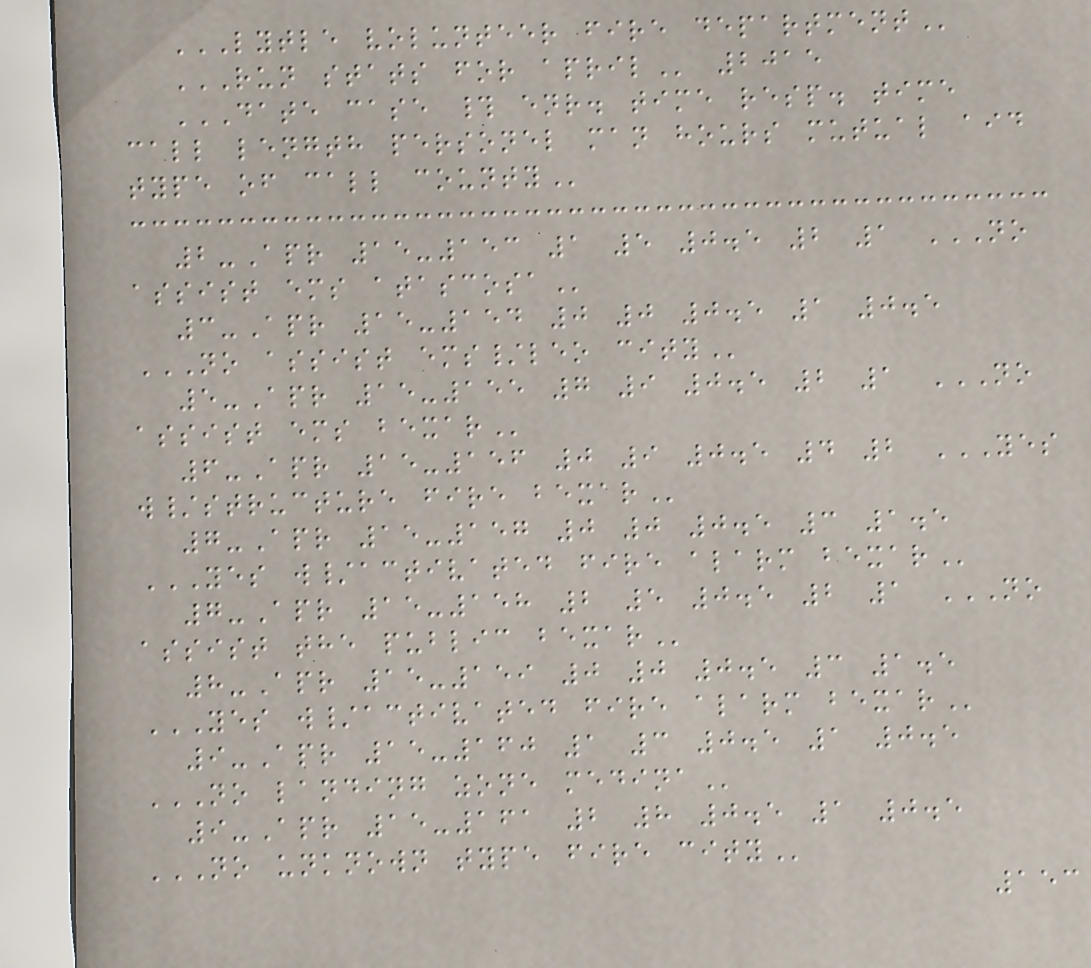LYTLE VOLUNTEER FIRE DEPARTMENT
RUN STATS FOR APRIL 2015
DATE CASE # ENR. TIME RESP. TIME
CALL LENGTH PERSONEL MAN HOURS MUTUAL AID
TYPE OF CALL COUNTY
2-Apr 15-153 1 5 0.5 2 1 NO
ASSIST EMS ATASCOSA
3-Apr 15-154 0 0 0.5 1 0.5
NO ASSIST EMS/LEO CITY
5-Apr 15-155 7 9 0.5 2 1 NO
ASSIST EMS BEXAR
6-Apr 15-156 0 9 0.5 4 2 YES
W/STRUCTURE FIRE BEXAR
7-Apr 15-157 0 0 0.5 3 1.5
YES W/ACTIVATED FIRE ALARM BEXAR
7-Apr 15-158 2 5 0.5 2 1 NO
ASSIST THE PUBLIC BEXAR
8-Apr 15-159 0 0 0.5 3 1.5
YES W/ACTIVATED FIRE ALARM BEXAR
9-Apr 15-160 1 3 0.5 1 0.5
NO LANDING ZONE MEDINA
9-Apr 15-161 2 8 0.5 1 0.5
NO UNKNOWN TYPE FIRE CITY
153
